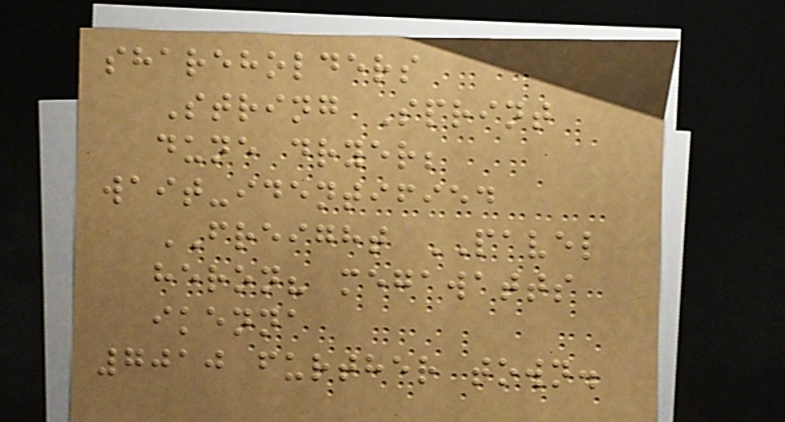shareholders
String Sprint
dune dryer;
wait-identified
FREIGHT PAVEL
heron? megawatts
ikenna
7010 further town.
